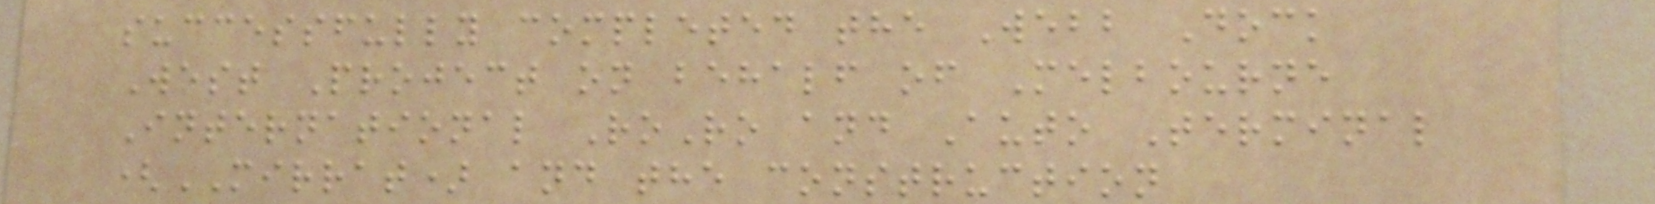successfully completed the Webb Dock
West Project on behalf of Melbourne
International RoRo and Auto Terminal
(MIRRAT) and the construction
